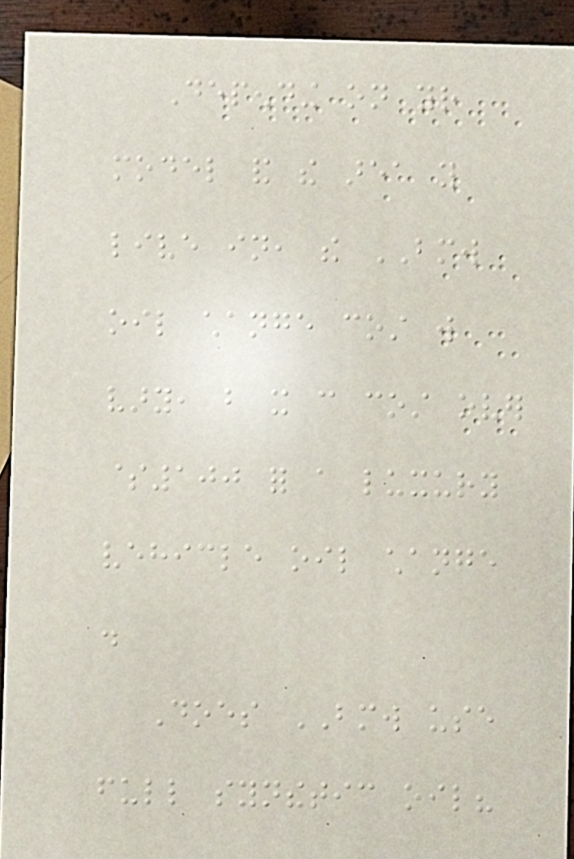Depending on your
model and the area you
live in, the BMW
oil change cost will
vary, but it can cost over
$100 for a luxury
vehicle oil change
.
Does BMW use
full synthetic oil?
